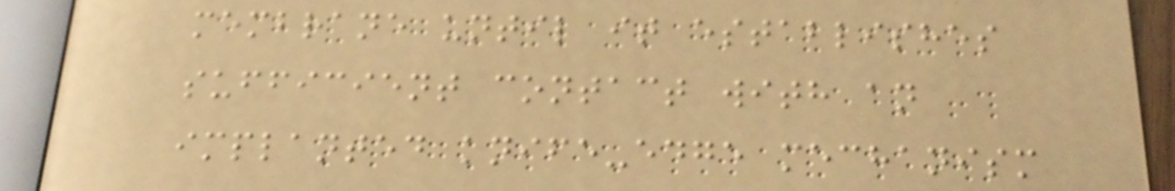membrane until it establishes
sufficient contact with an
implanted knife-edge mechanism
